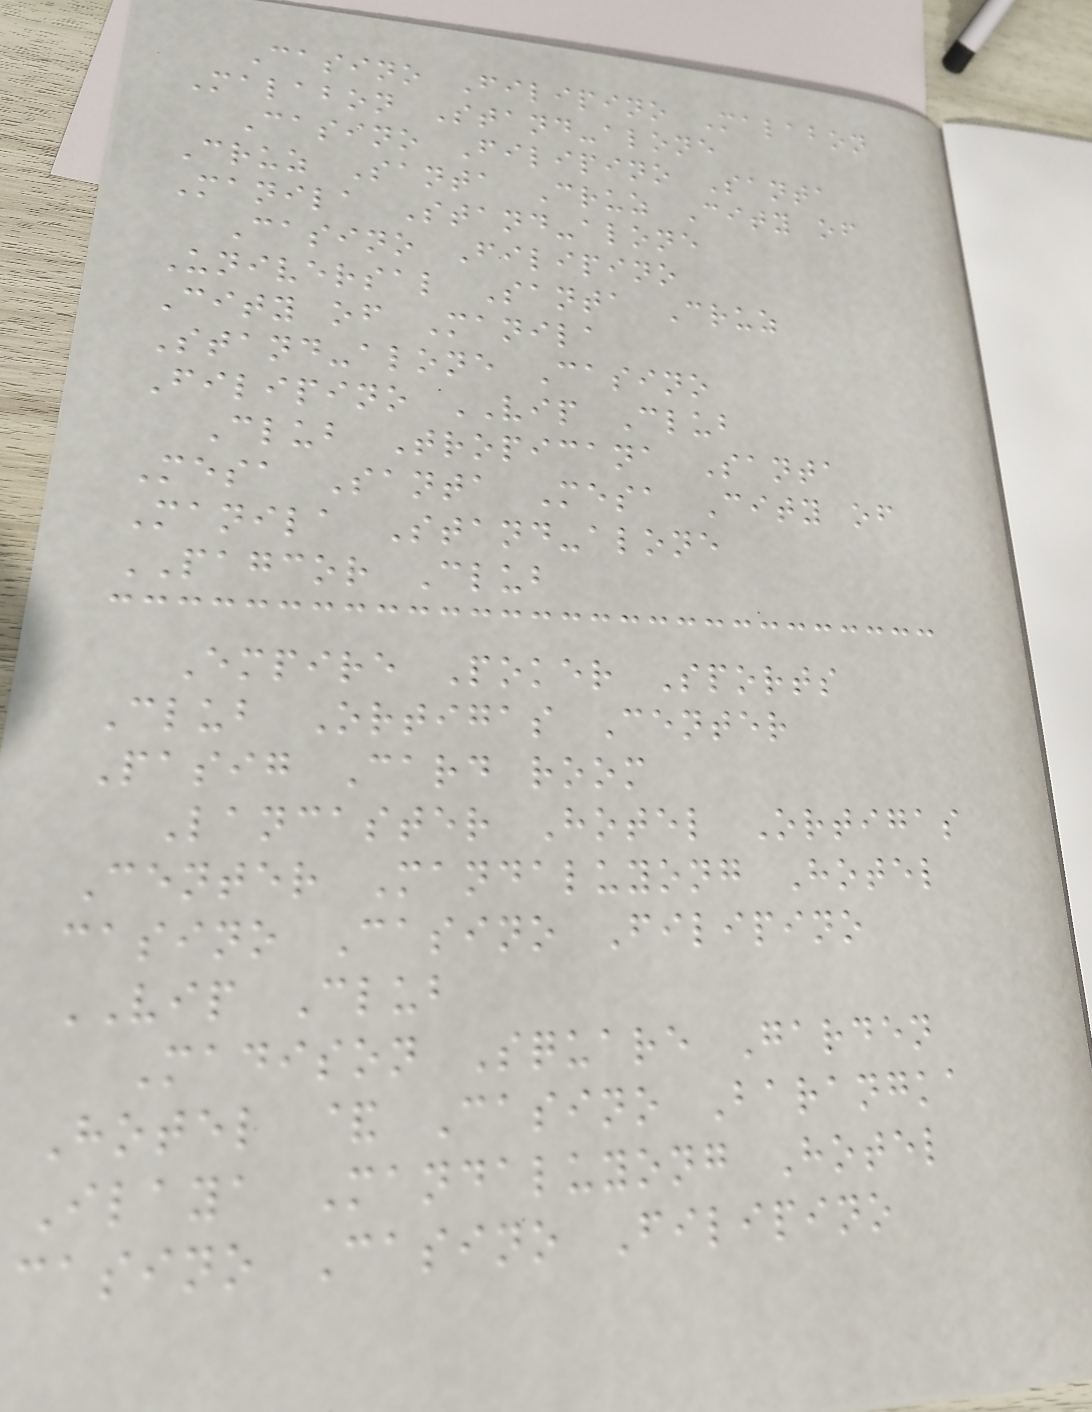Casino Filipino Malabon
Malabon Stand-alone
Casino Filipino Santa
Cruz Santa Cruz City of
Manila Stand-alone
Casino Filipino
Universal Santa Cruz
City of Manila
Stand-alone Casino
Filipino VIP Club
Club Tropicana Santa
Mesa Santa Mesa City of
Manila Stand-alone
PAGCOR Club
Empire Poker Sports
Club Ortigas Center
Pasig Card room
Lancaster Hotel Ortigas
Center Mandaluyong Hotel
casino Casino Filipino
VIP Club
Madison Square Garden
Hotel & Casino Barangka
Ilaya Mandaluyong Hotel
casino Casino Filipino
